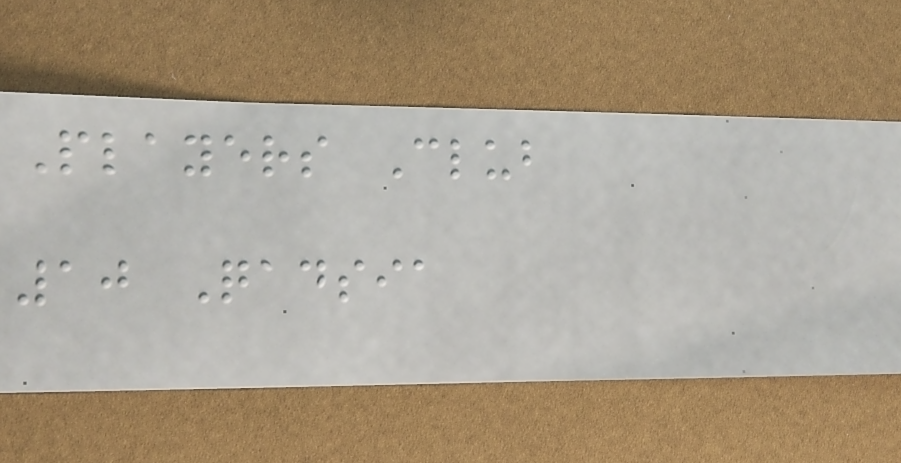Players Club
10 Qadsia
